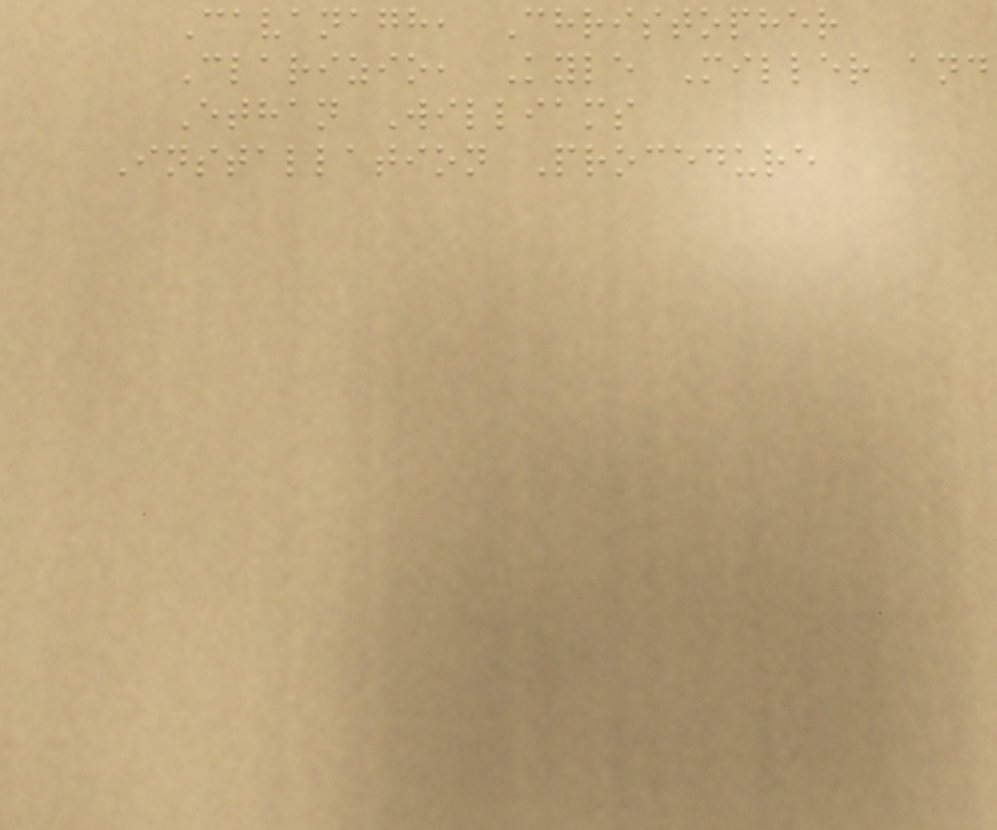Cavanagh, Christopher
Clarizio, Kyle Miller and
Ethan Williams
Installation Procedure
